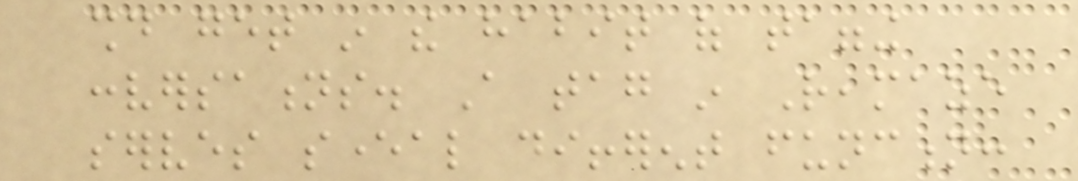should get in the habit of tagging
conversations. A tag in Reamaze
serves several different function:
